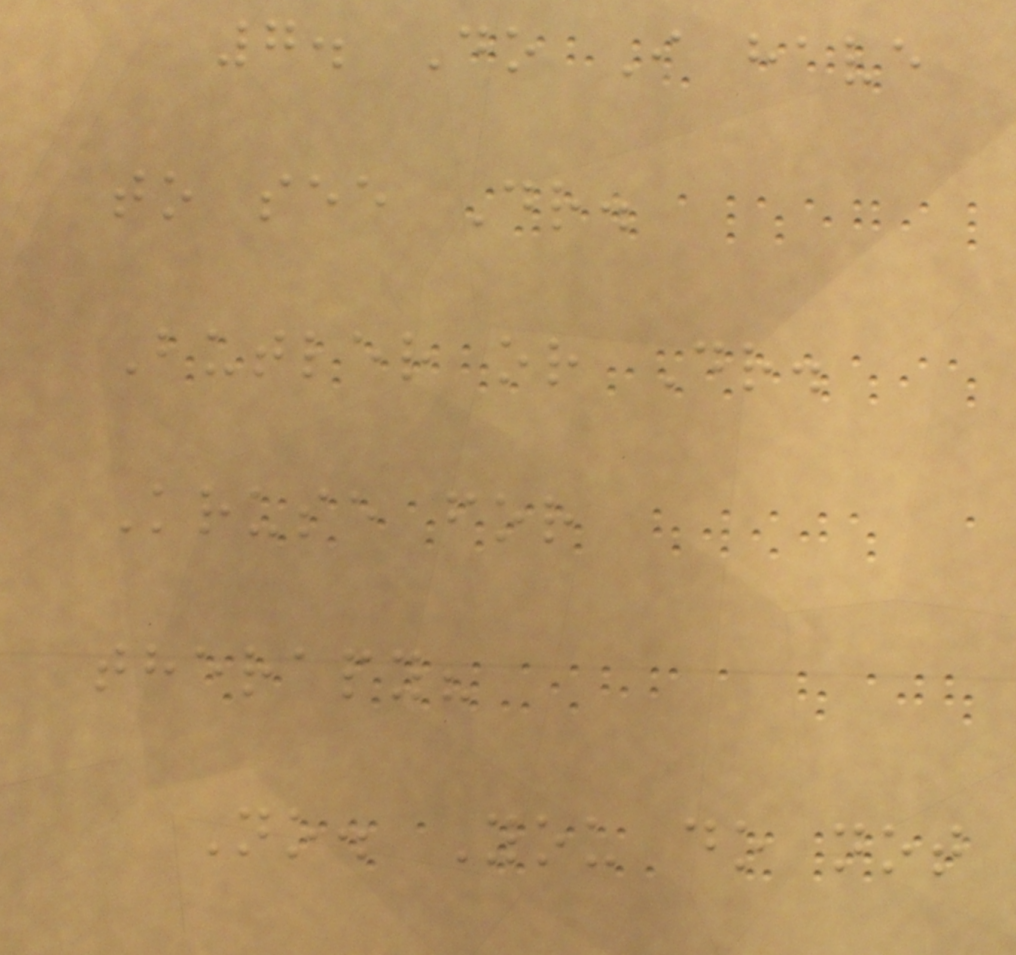7. Do I have
to see Dr.
Butler or Dr.
Kruse for
therapy?
No. You do not
